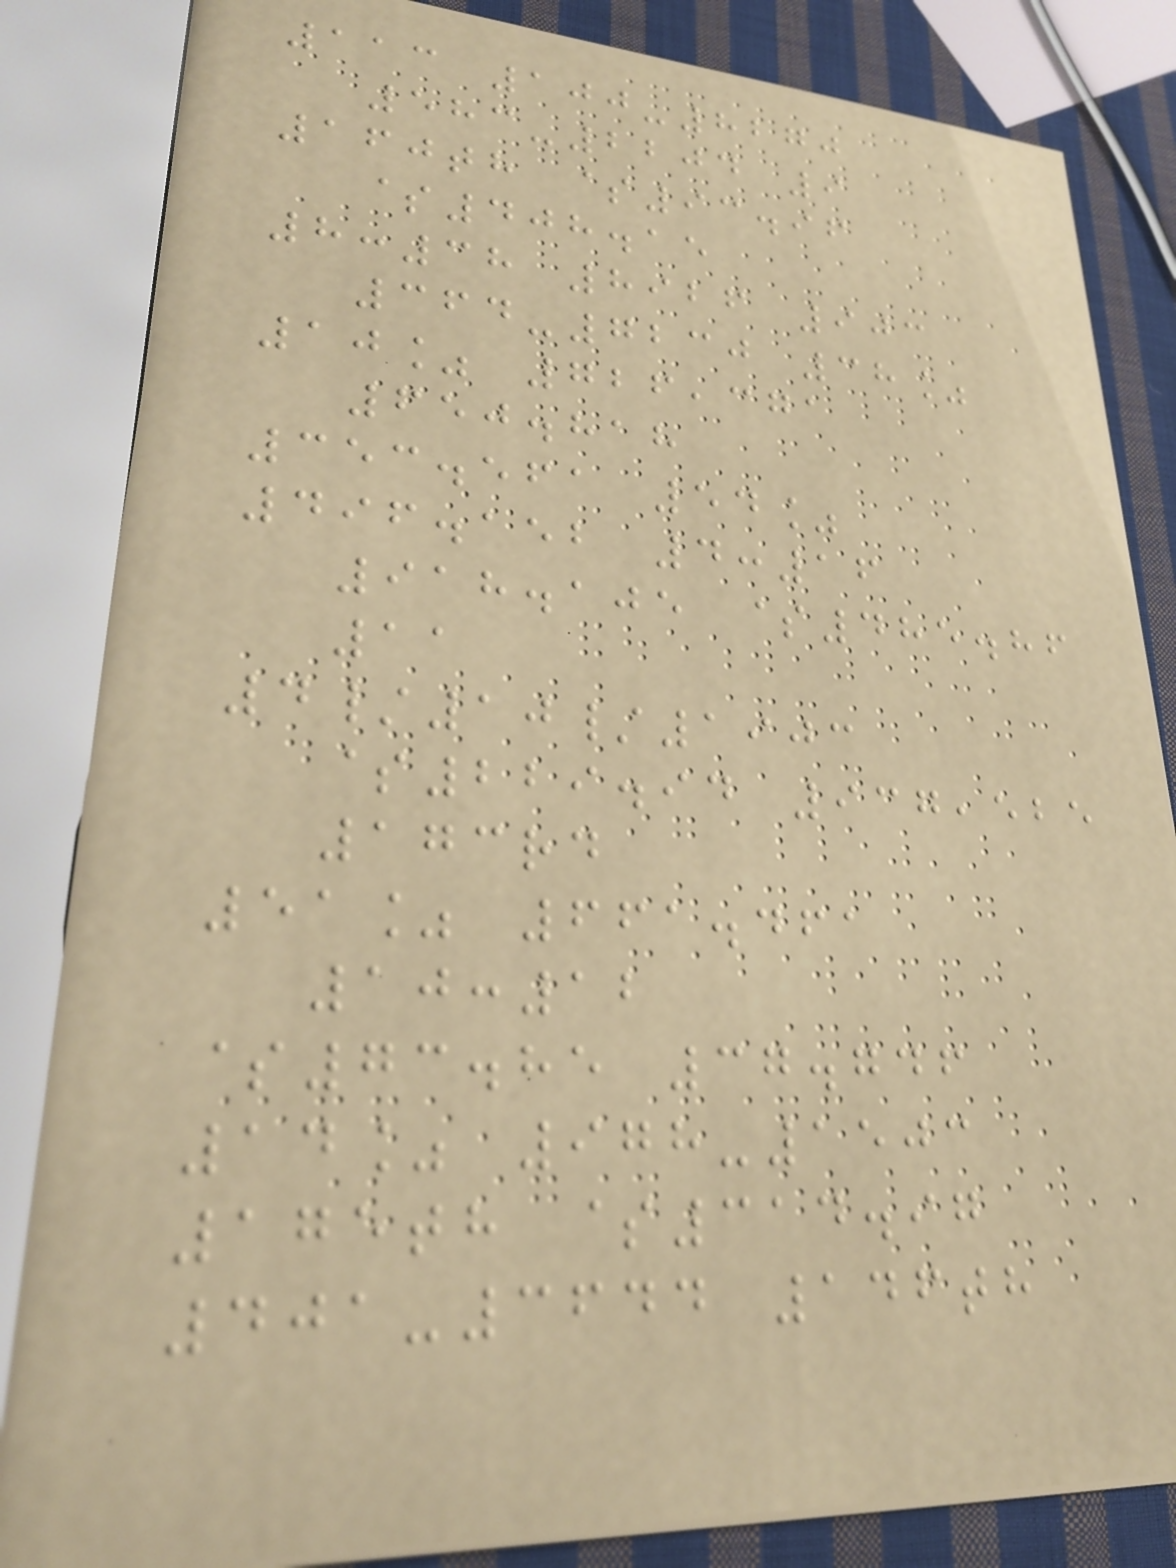113 100-8270
583-2204 9
160th $93.96
$408.15
8:38 8926 903
364-7230 38%
10% 726,371
650.818
353.561 54%
496.152 4:16
918.105 $485.86
11
4/10/1903
$229.94 937,525
173rd
51% 661.461
10:12
$73.85 37.746
14% 978-1503
175th $314.97
401-3644 146th
